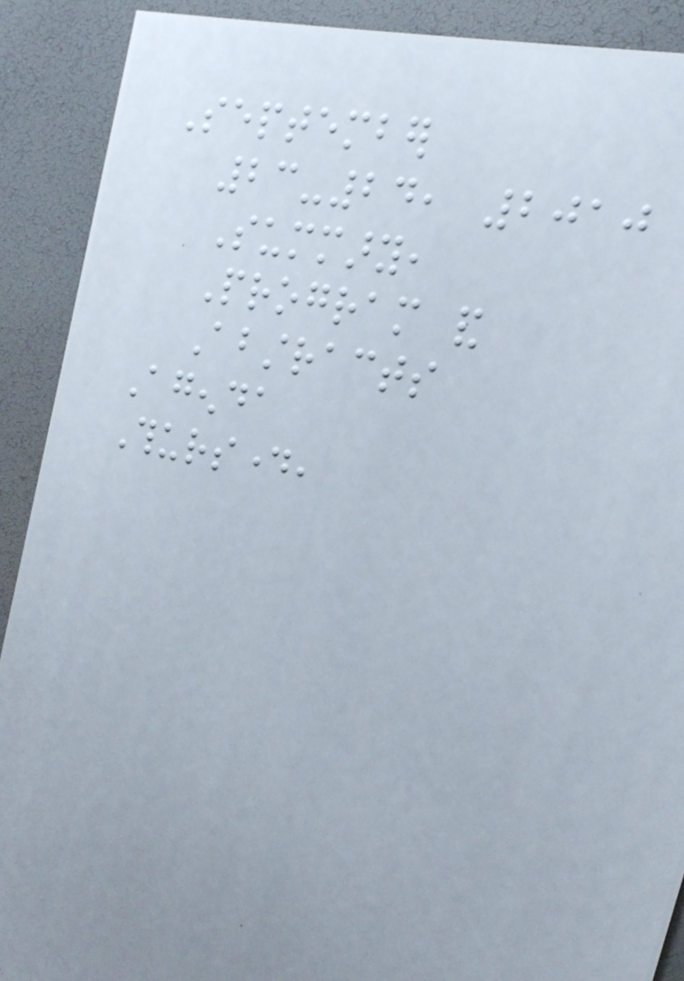September
23-24, 2010
Summary,
Program and
Abstracts
Agenda
Thursday,
